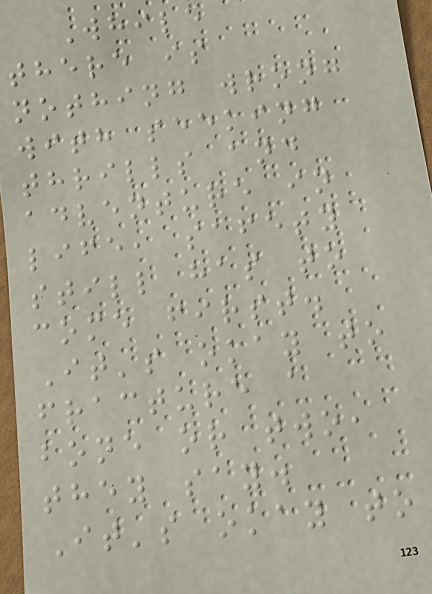While
there is
nothing wrong
with seeking
thrills and
adventure in
life, safety
still has to
come first.
It's okay to
fracture a
bone or two,
they say.
It's okay to
